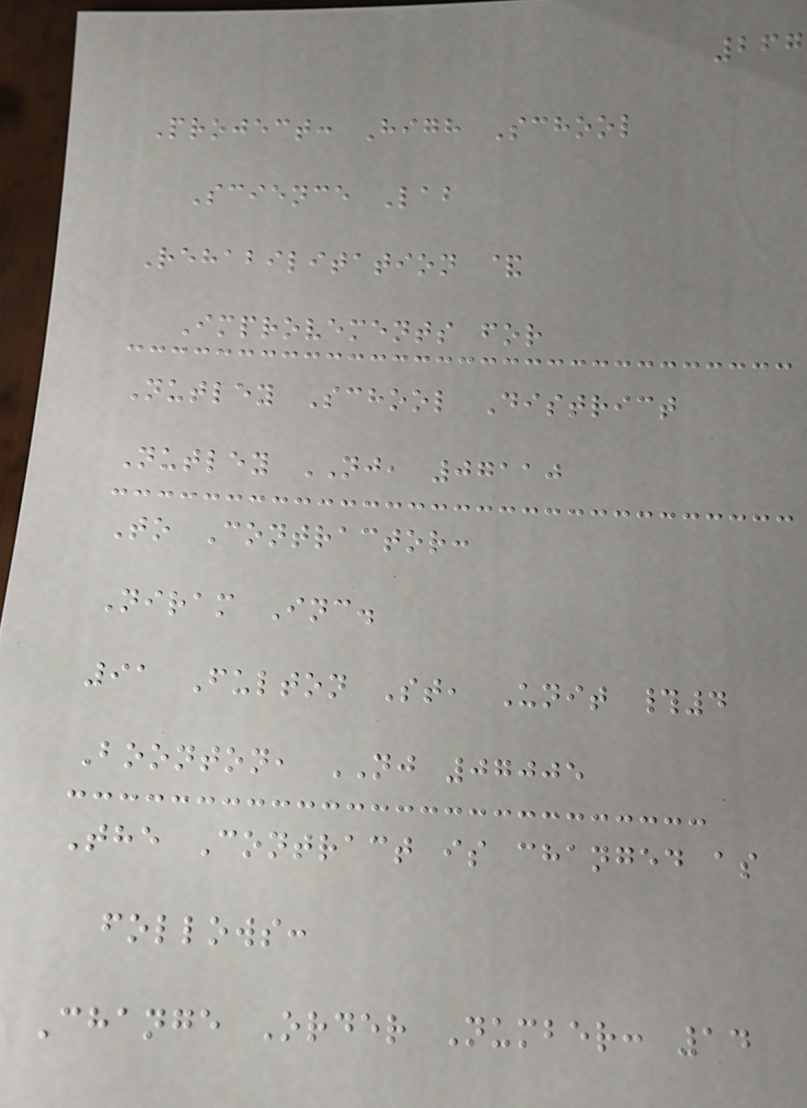267
Project: High School
Science Lab
Rehabilitation &
Improvements for
Nutley School District
Nutley NJ, 07110
To Contractor:
Niram Inc.
91 Fulton St, Unit #4
Boonton, NJ 07005
The Contract is changed as
follows:
Change Order Number: 14
